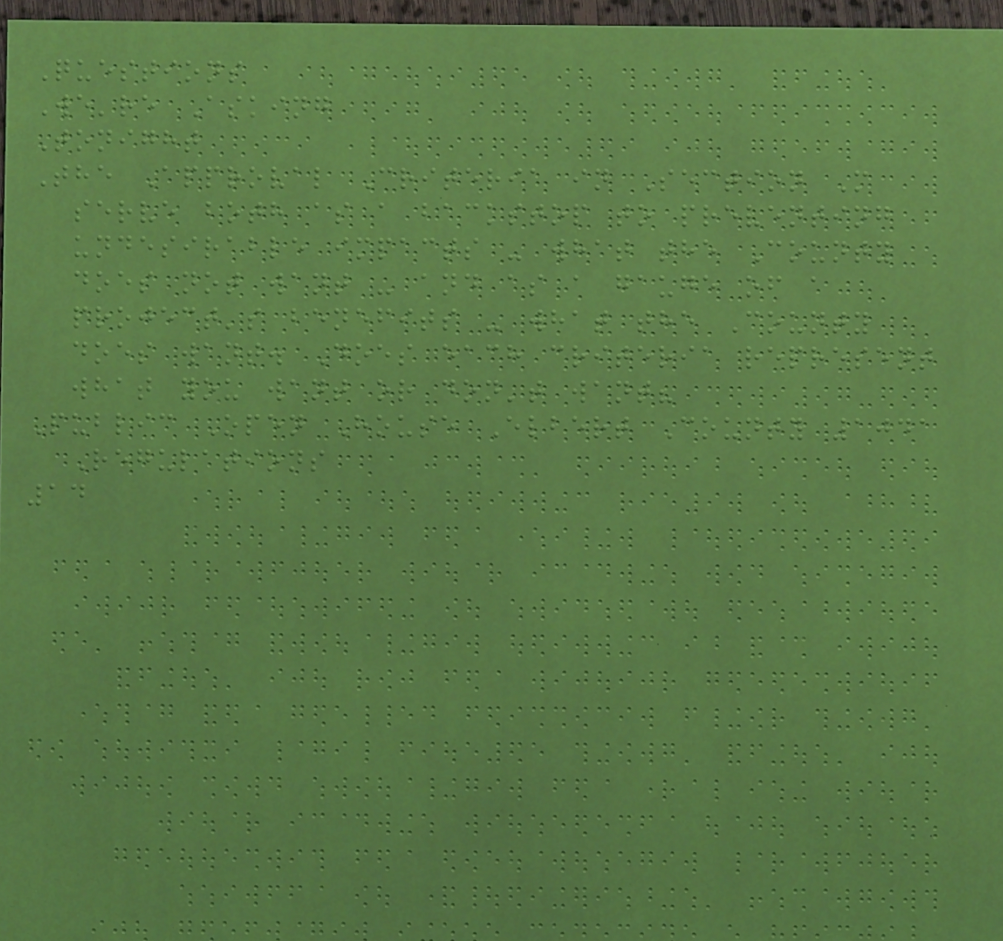Questions
We're Asking
Tonight
The Approval Criteria in Section M
serve both as a backstop to preventing
undesirable impacts - what the County
does not want - and as a gauge of a
project's benefits - what the County
does want. Does each criteria represent
what you want or don't want?
Public Open House Elbert County 1041
Regulations
14
